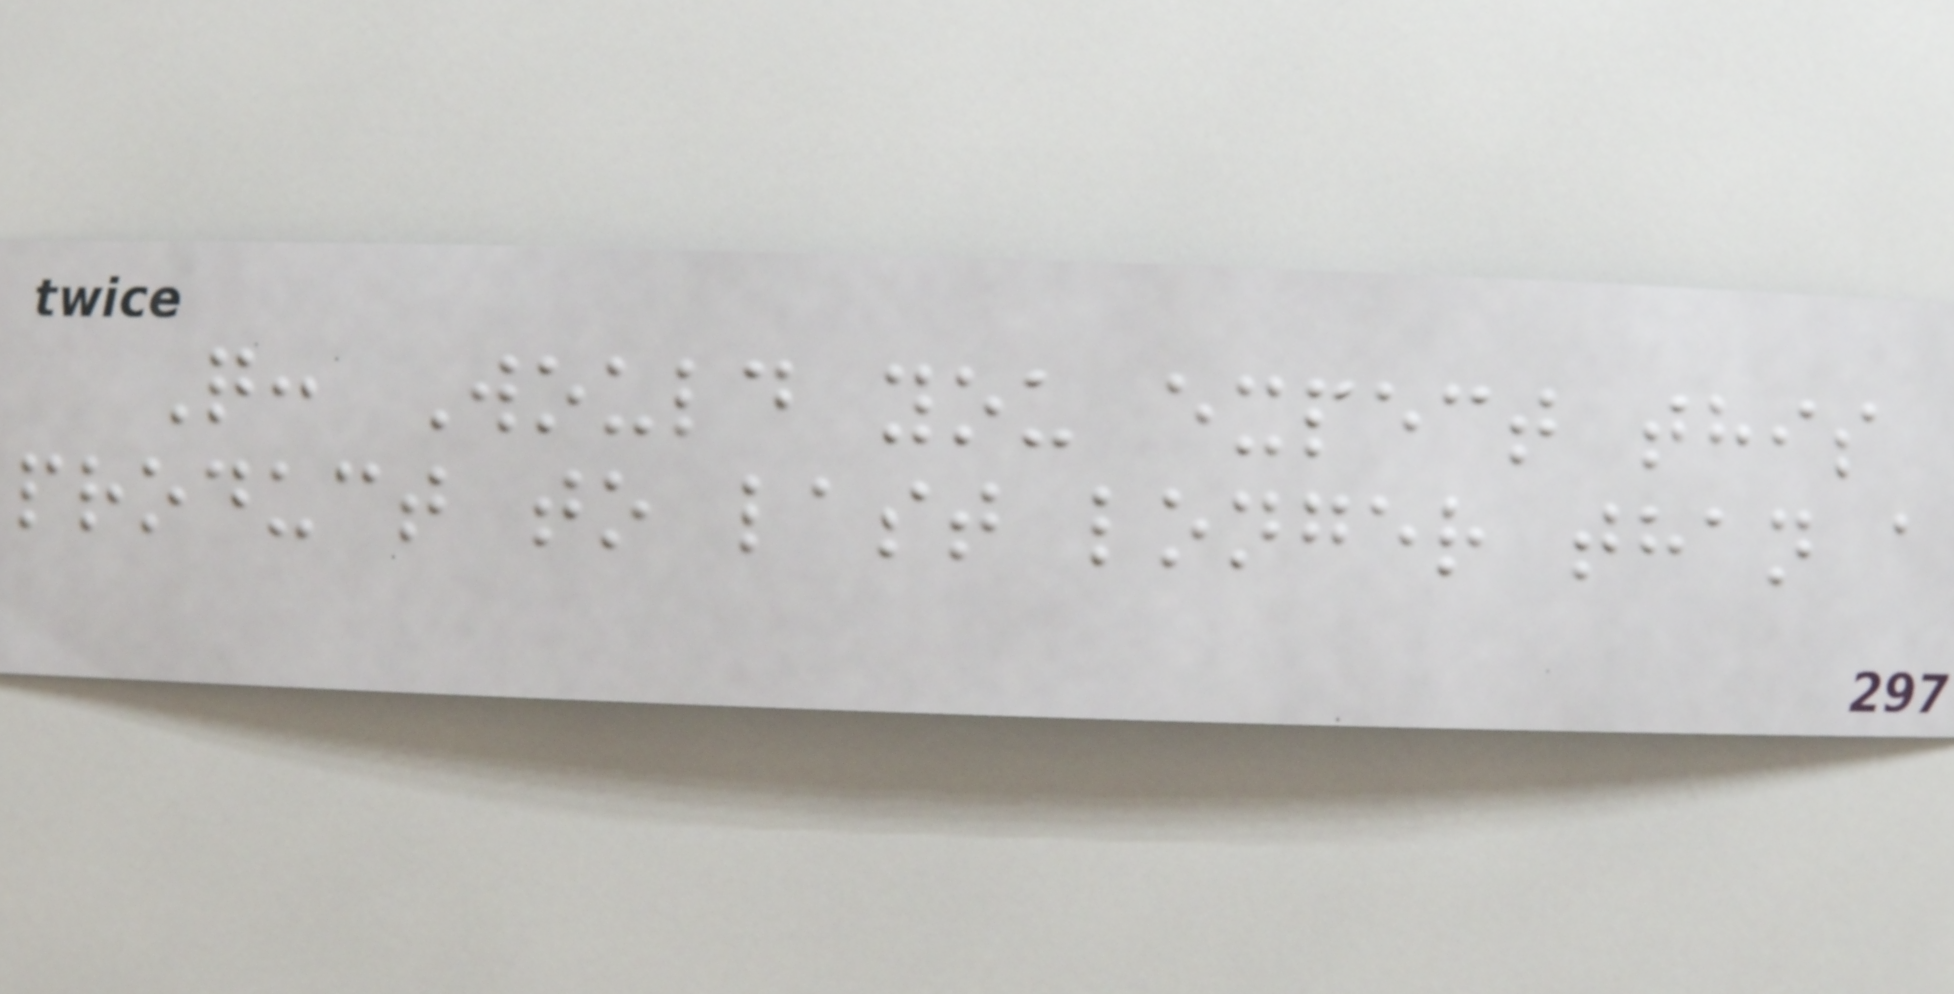Q: Would you expect this
product to last longer than a
